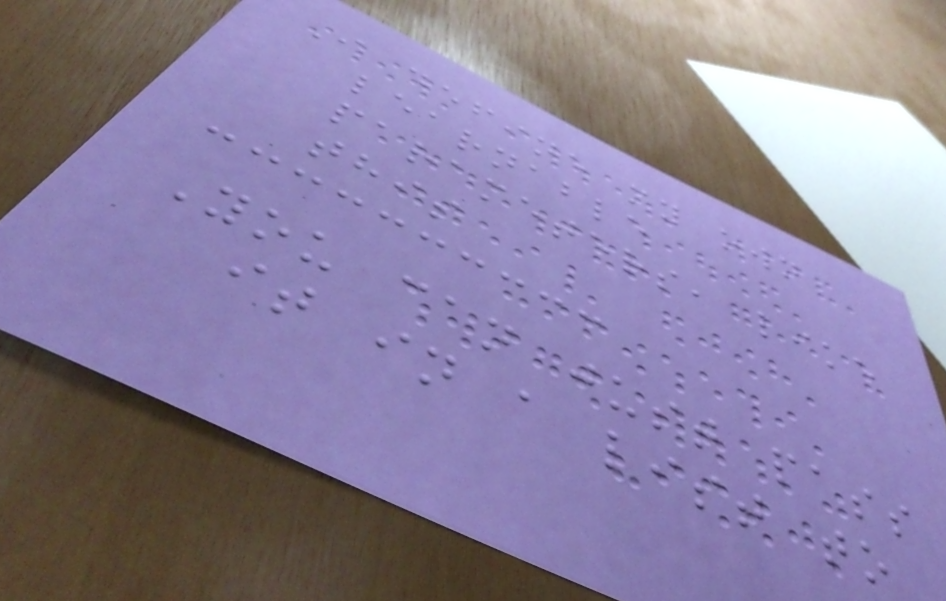I define my own
learnable
parameters, like
this
You can just pass
it in a list to
